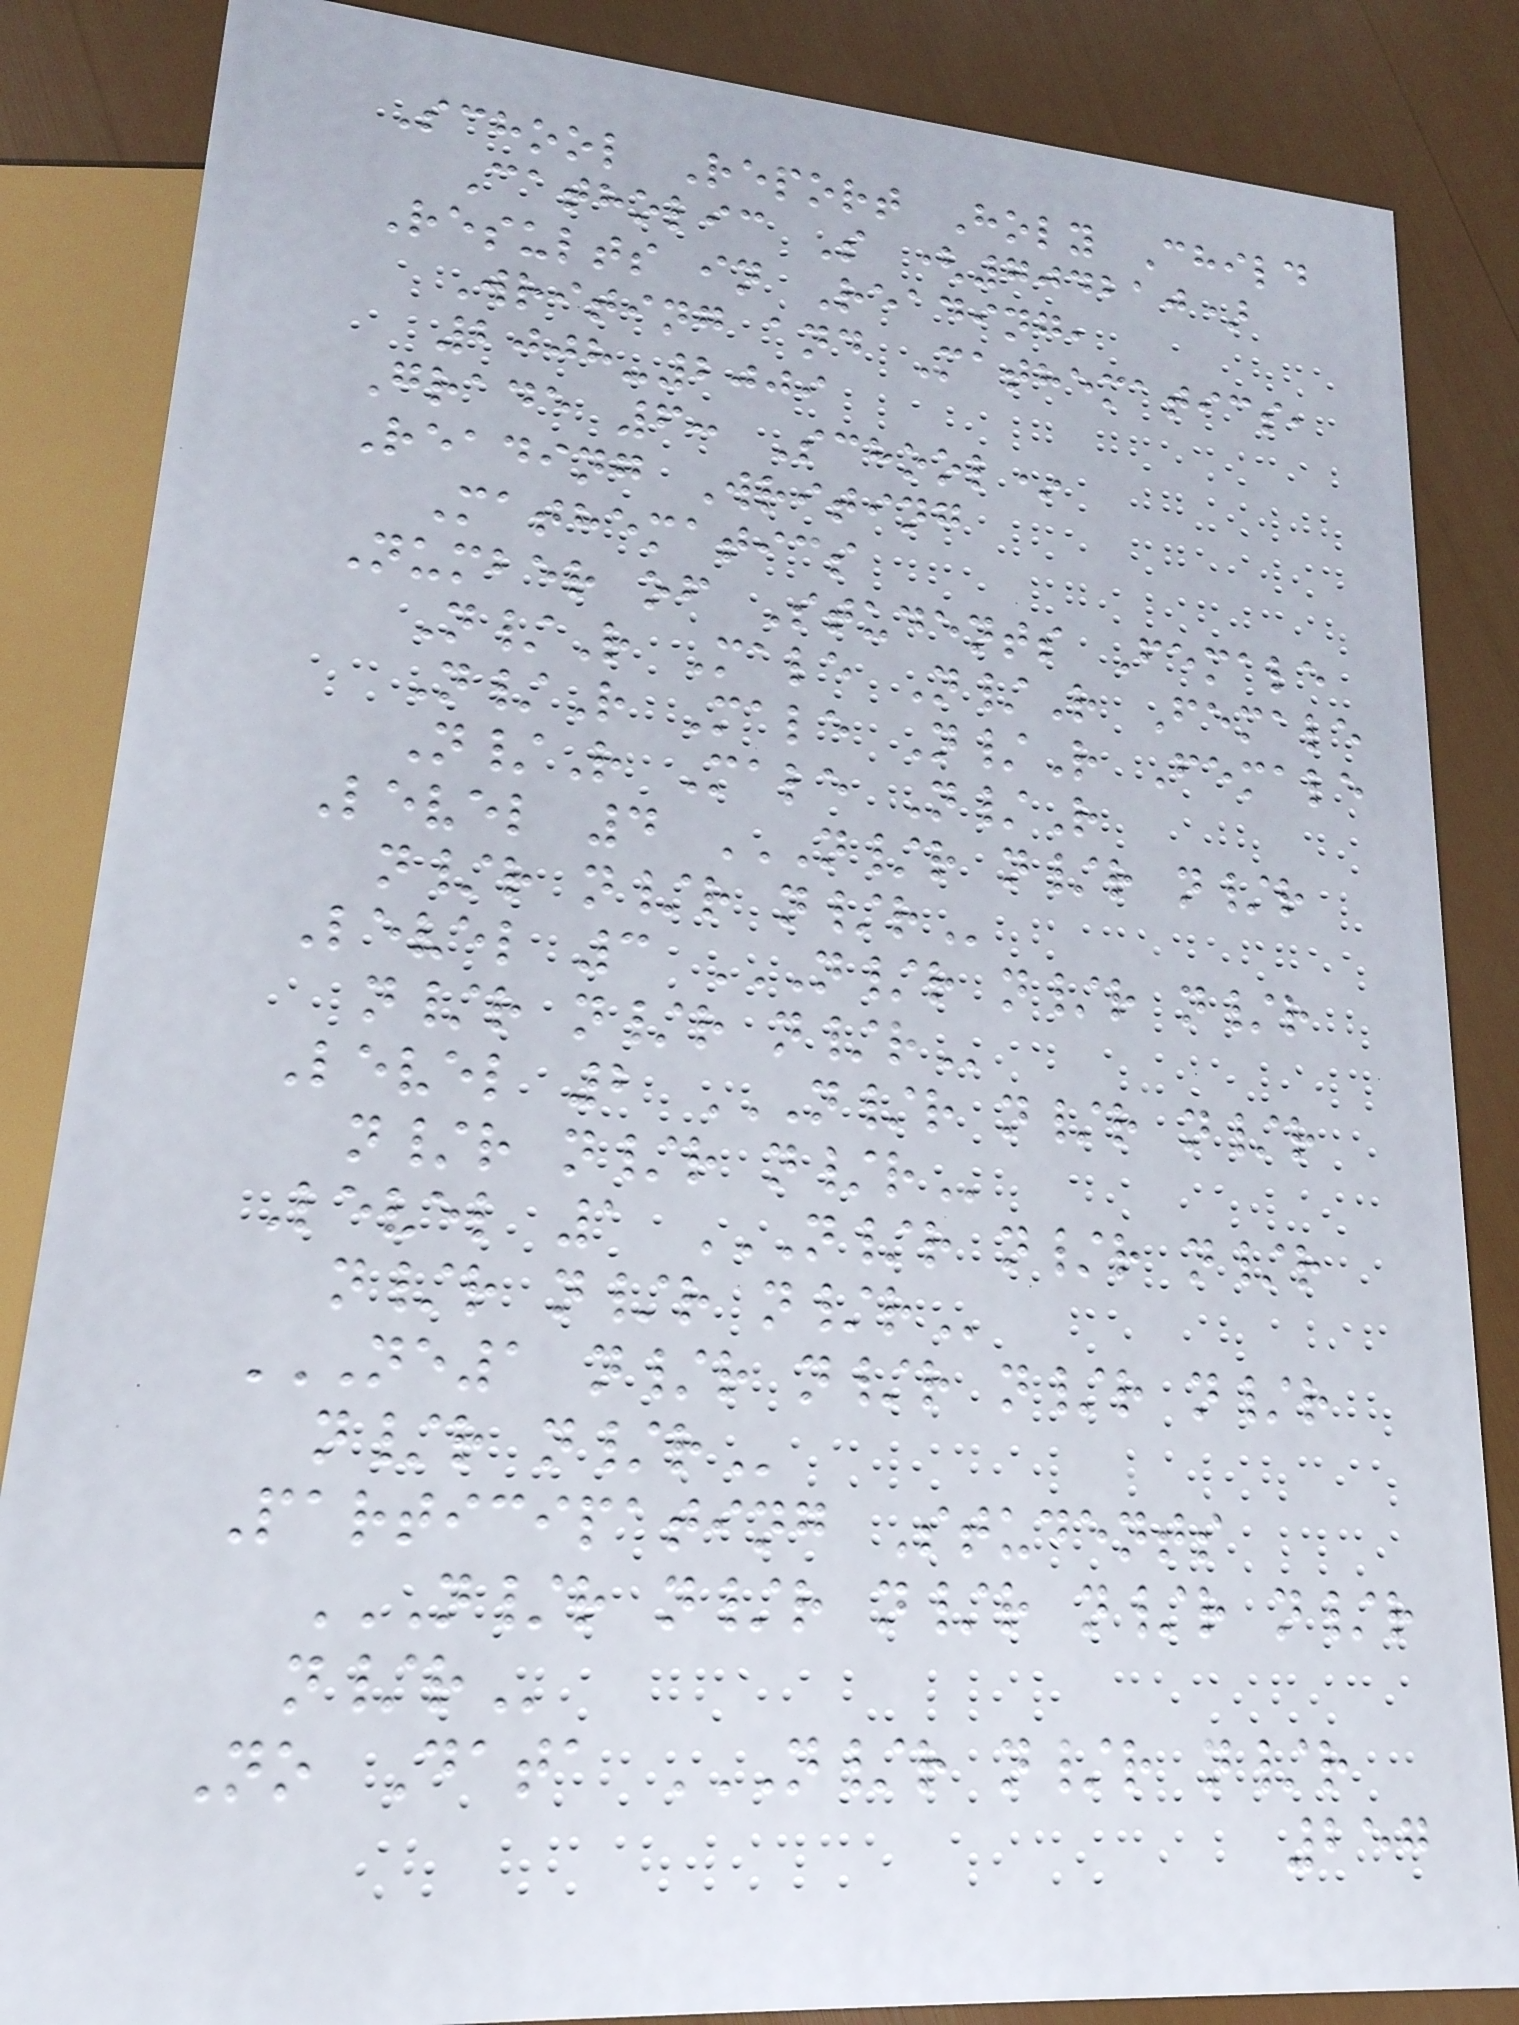School Report Holy Child
Catholic S (704210)
Results in Reading,
Writing and Mathematics,
2008-2009
Grade 6: School*
Reading Writing
Mathematics
Number of Students Female
N/R Male N/R Female
N/R Male N/R Female
N/R Male N/R
Level 4 N/R N/R N/R
N/R N/R N/R
Level 3 N/R N/R N/R
N/R N/R N/R
Level 2 N/R N/R N/R
N/R N/R N/R
Level 1 N/R N/R N/R
N/R N/R N/R
NE1 N/R N/R N/R N/R
N/R N/R
Participating Students
N/R N/R N/R N/R N/R
N/R
No Data N/R N/R N/R
257
